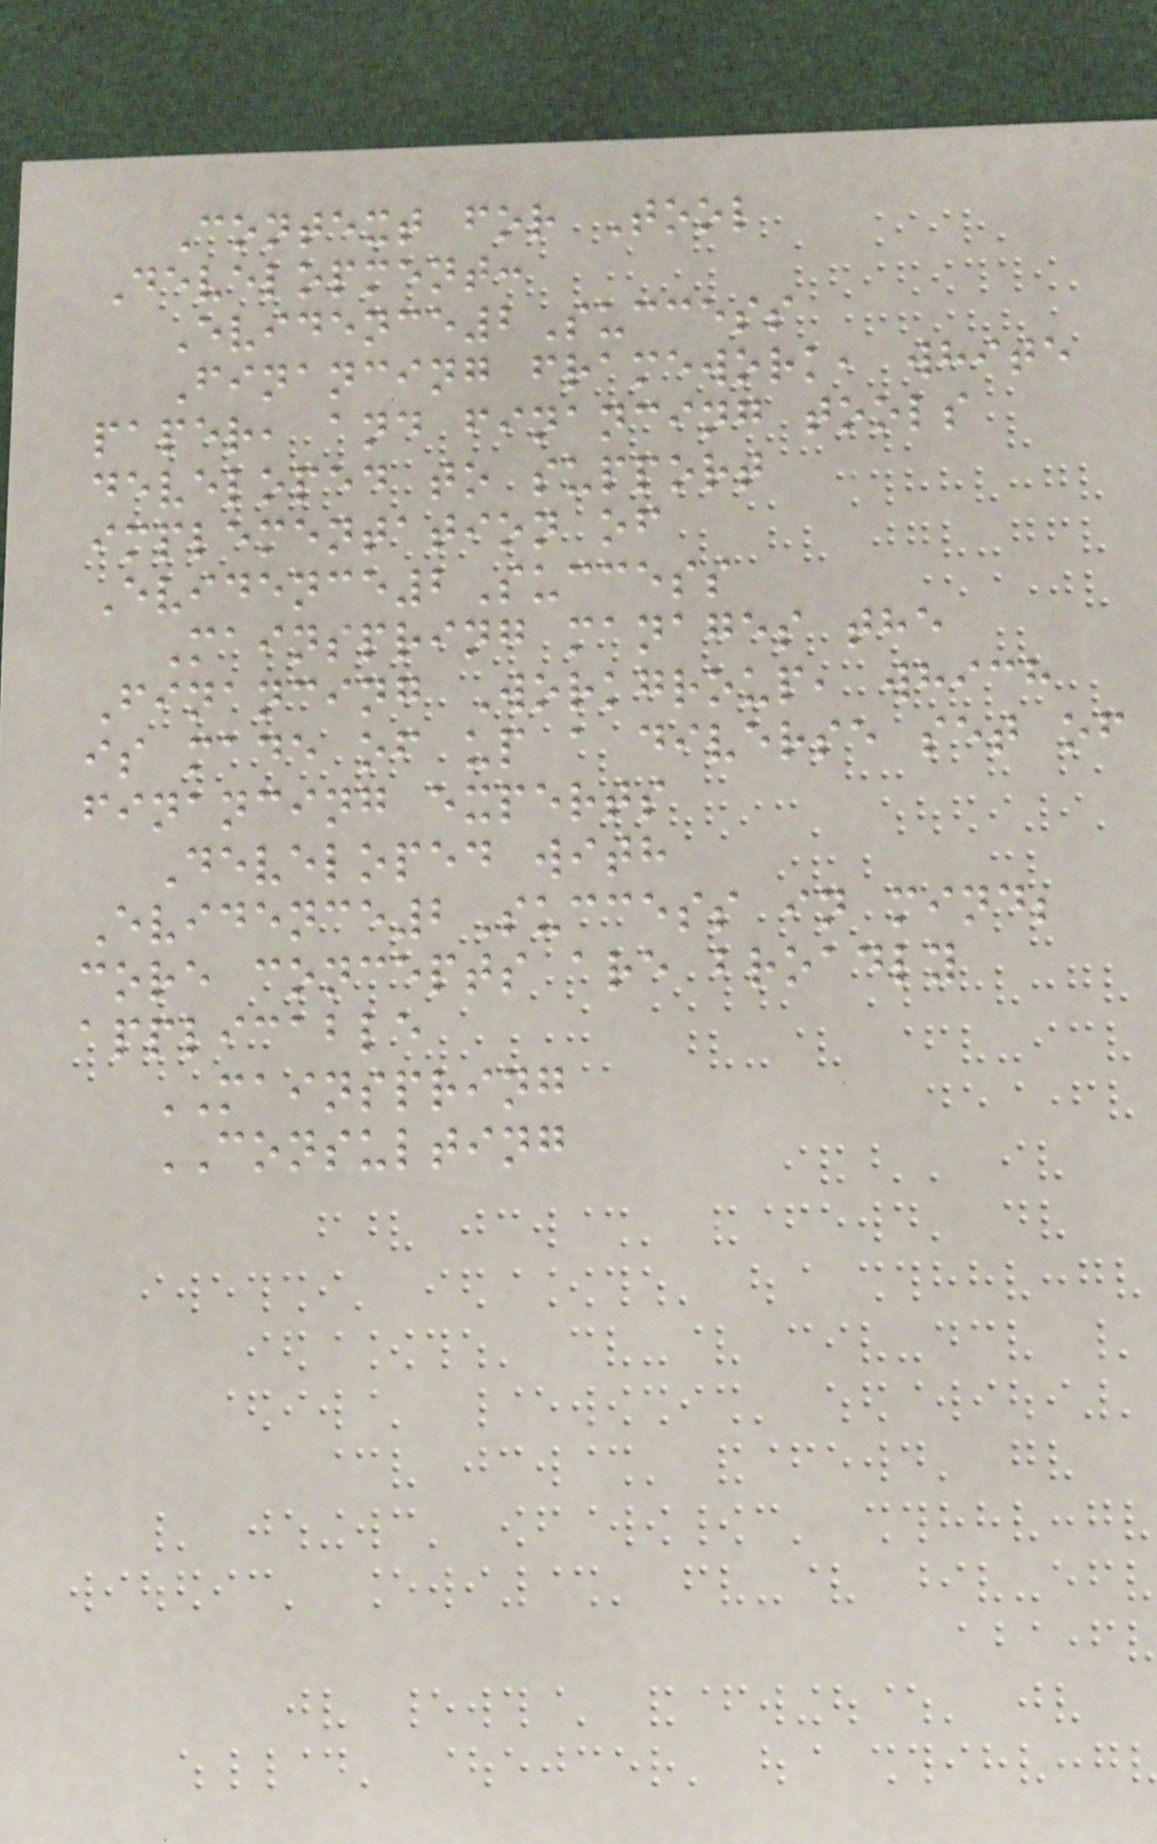Context for Tool
Development:
Evidence2Success
Financing framework, white
paper, and financing tools
developed to support
implementation of
Evidence2Success
Mainspring manages the
Financing Workgroup, which
is made of up a diverse set of
financing experts
Developed with
Evidence2Success in mind;
core concepts are broadly
applicable
MAINSPRING
CONSULTING
